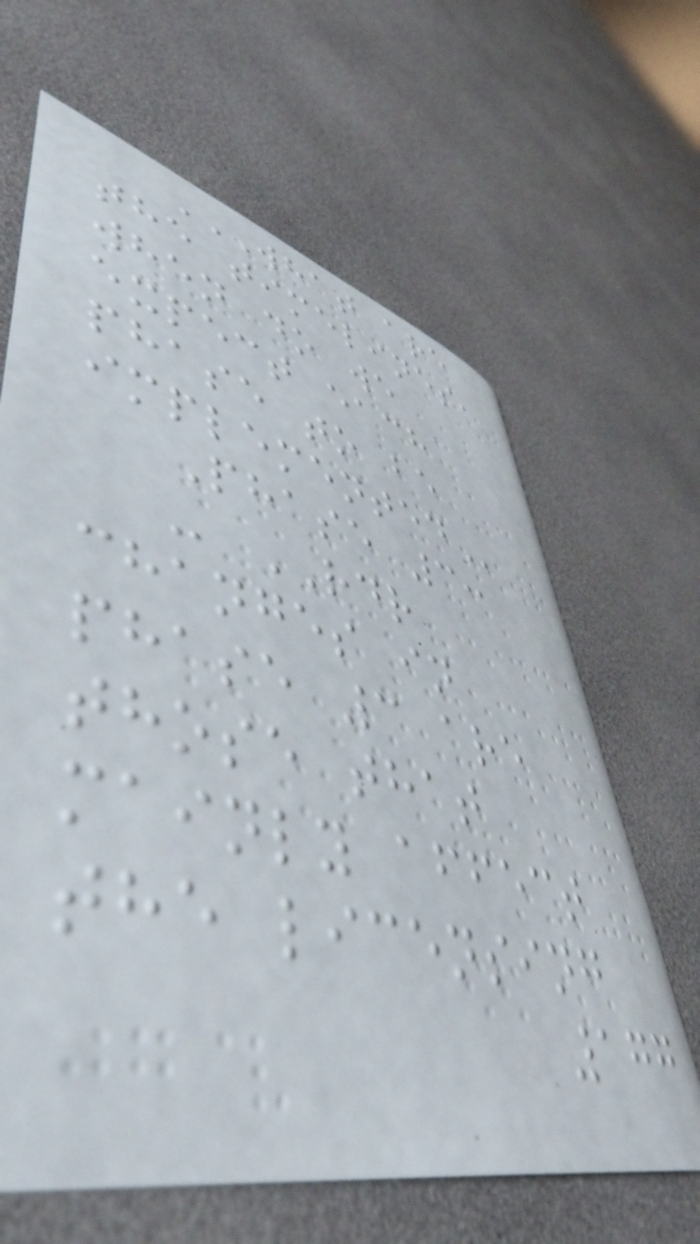WHAT ARE
THE TIMELINES,
WHEN DO WE
EXPECT EACH
PHASE TO BE
IMPLEMENTED
Phase 3:
- RDR
changes in
phase 3 are
those that
mainly affect
the licensing
177
